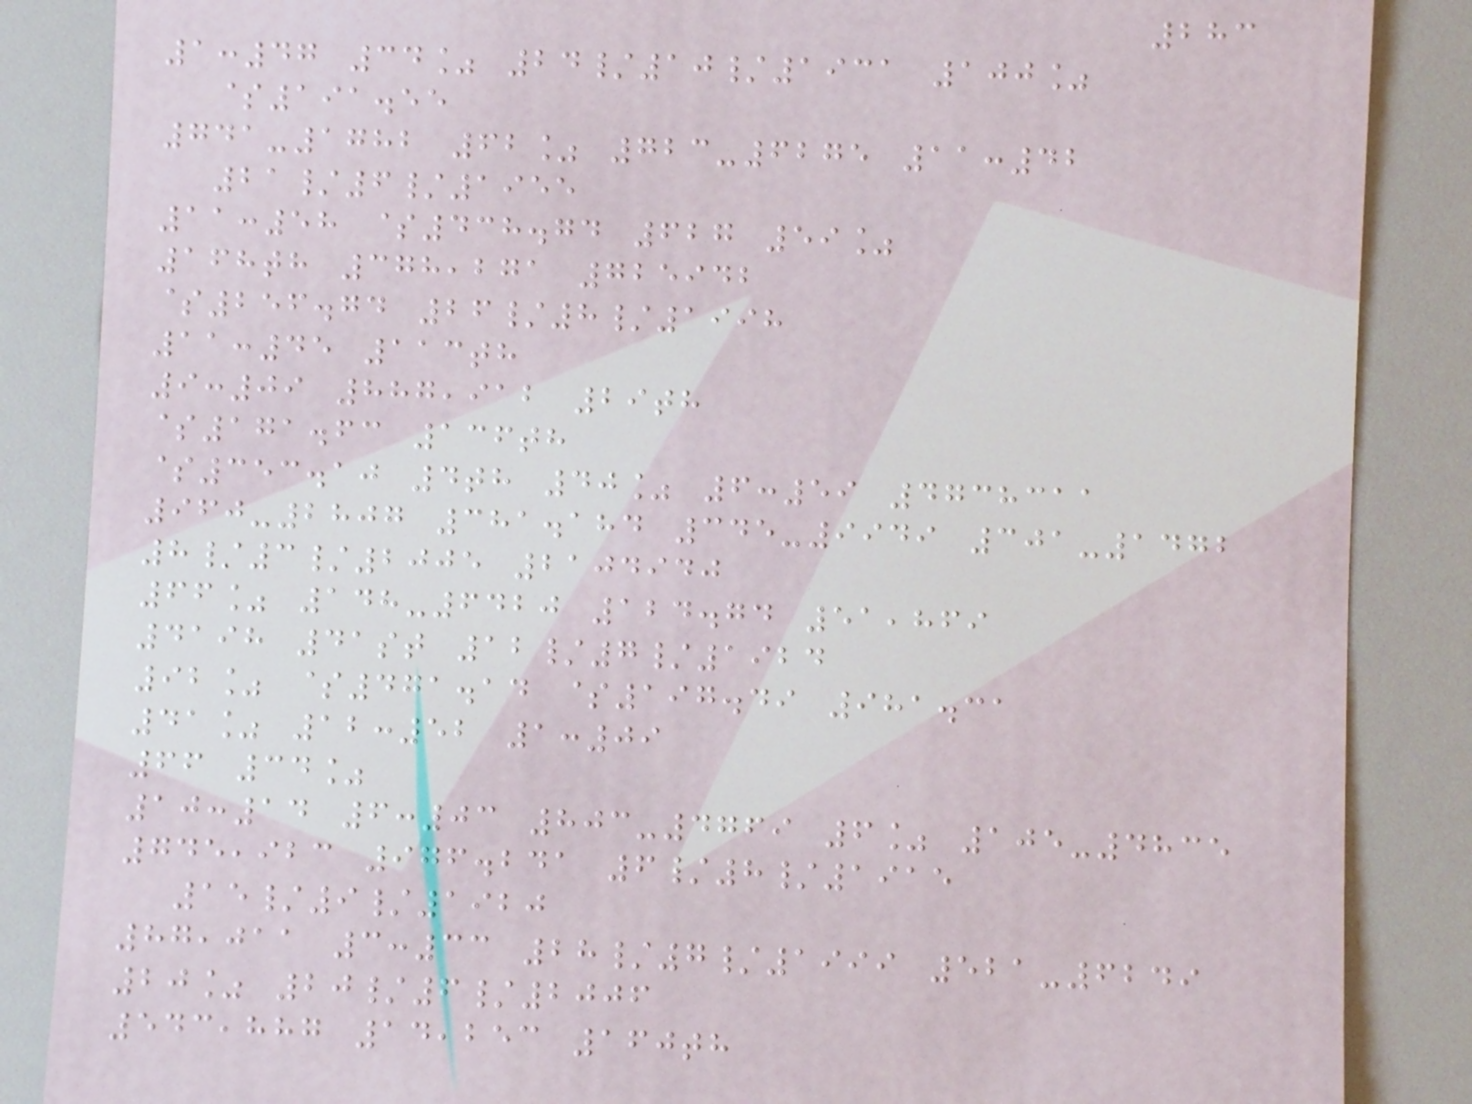283
1:47 34% 24/10/1931 100%
$191.55
741-1782 62% 723-6275 11:42
21/6/1955
11:58 $438.74 627 59%
168th 378,271 725942
$256.74 26/8/1998
11:45 113th
9:09 887,912 29th
$171.63 136th
$353.10 4th 40% 6:59 4738311
960-2807 381.184 345-9949 301-1472
8/3/2005 2104940
66% 148-6420 124.74 51,869
4198 41st 12/7/1924
92% $471.14 $197.49 981.31
41% 12:52 1:09
66 34%
10:14 6:03 803-4769 6% 105-4835
745,923 976.241 6/8/1915
15/9/1920
87,011 3:33 28/7/1999 521-6249
20% 20/6/2006
543,887 14,253 160th
